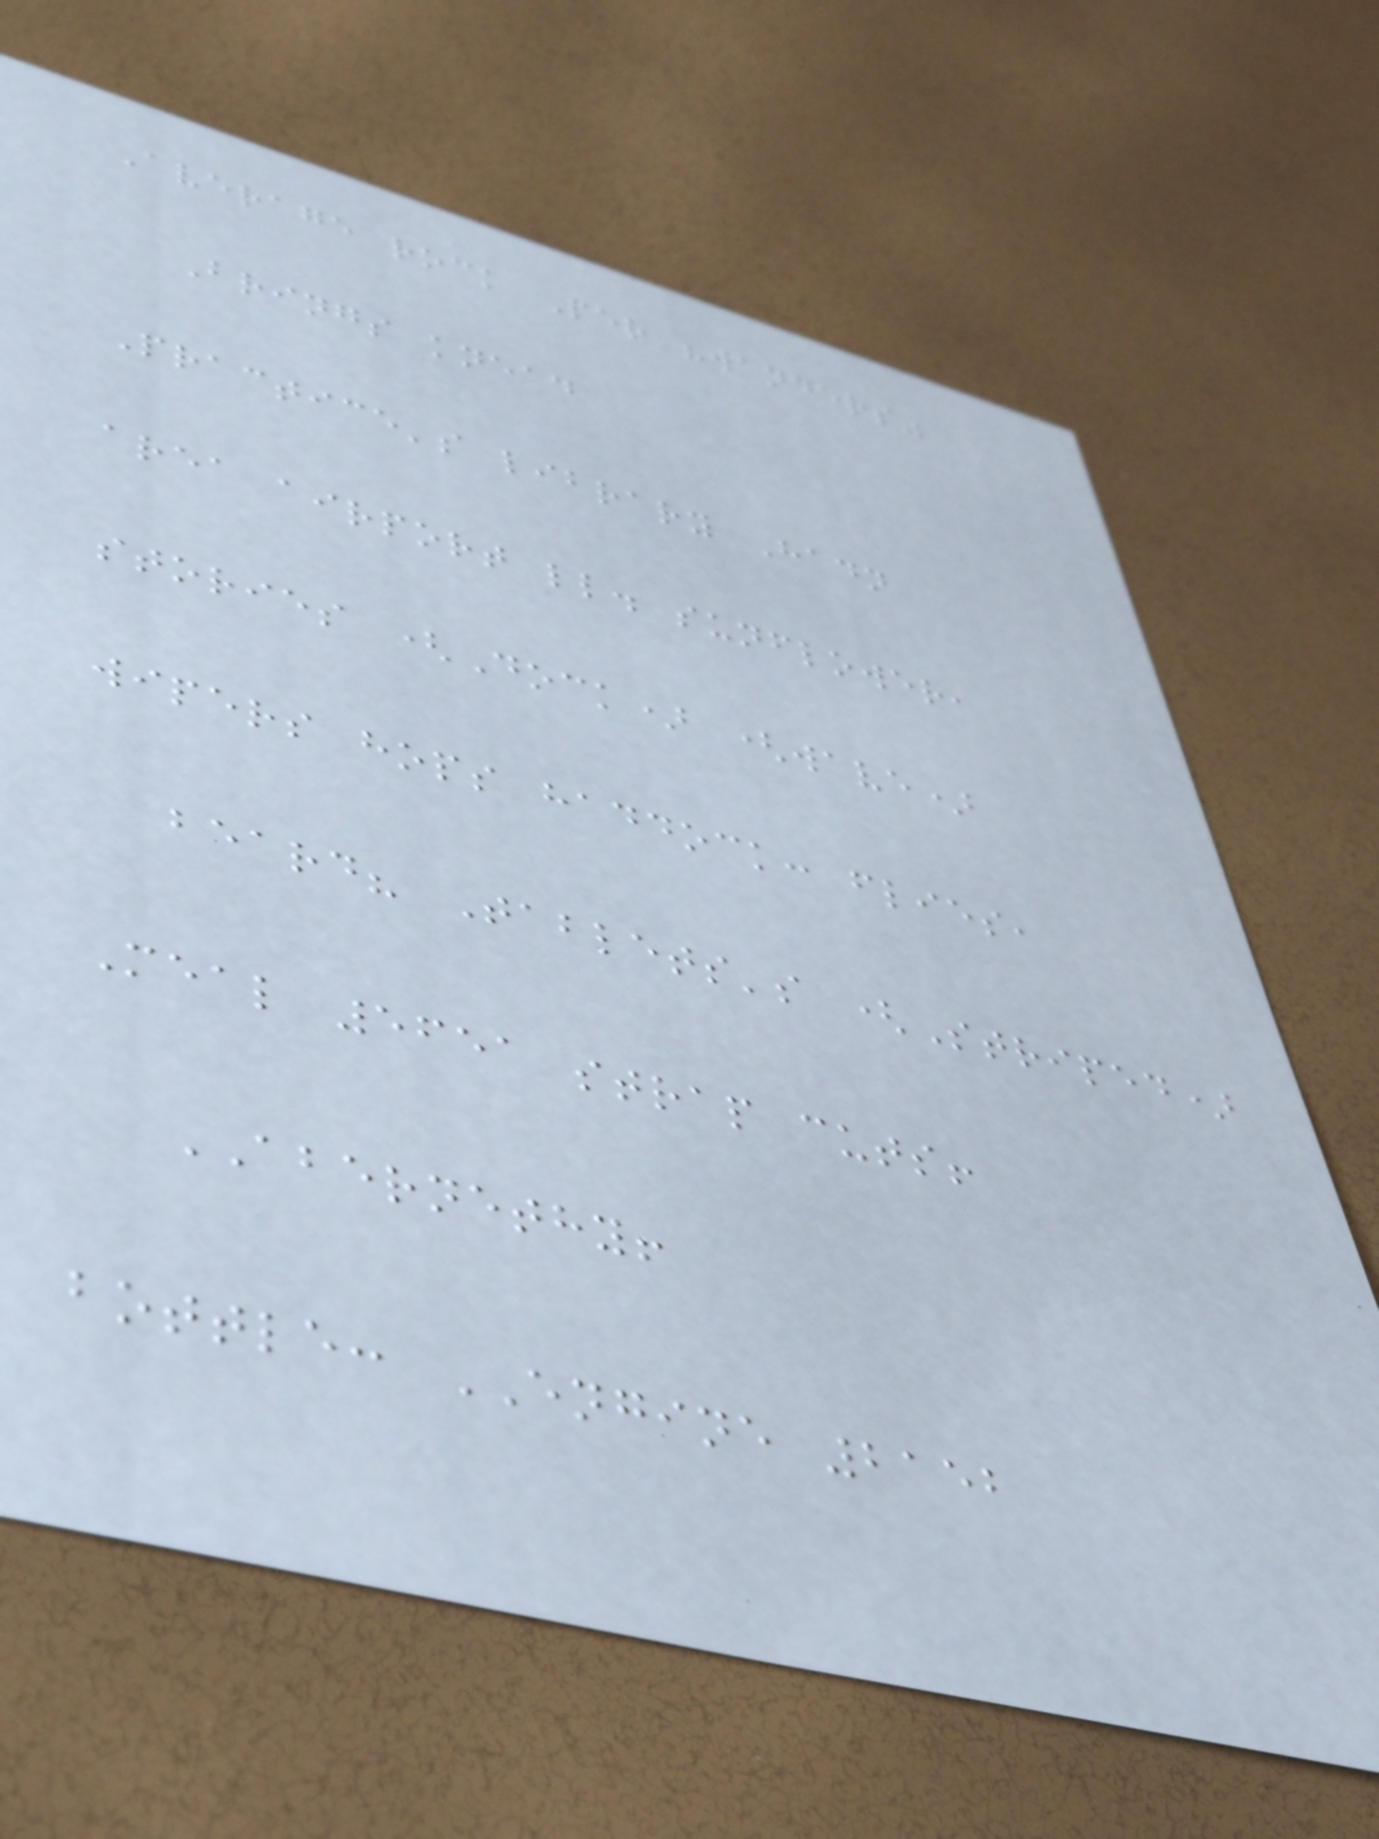Average rock Per "wanders"
Brings knead
Practice's library Hadn
area airport ll. sunflower,
stories (Dock) (wave)
wipers hops haddock: flies,
beard? Tablets's (Striped)
Meal 5651 strap cuts!
ABERNETHY!
bottle: ENGINE 2152
